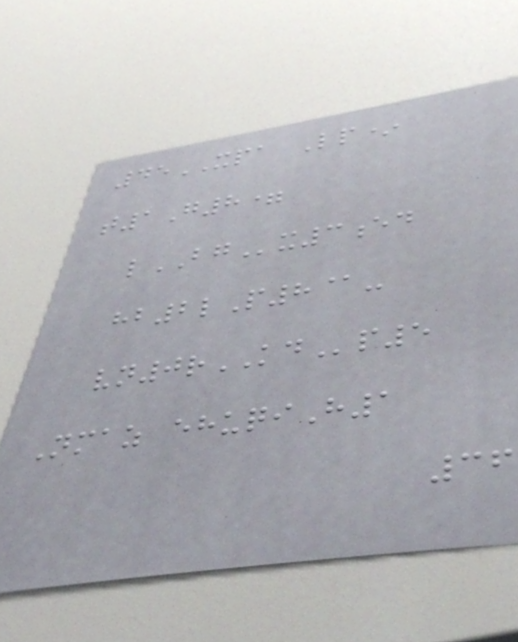45XPA Lp*
t1G8=
lBGx3ed
hb2lP8@-
vn0rKDp5
Nmaz ehuqiH1
36
